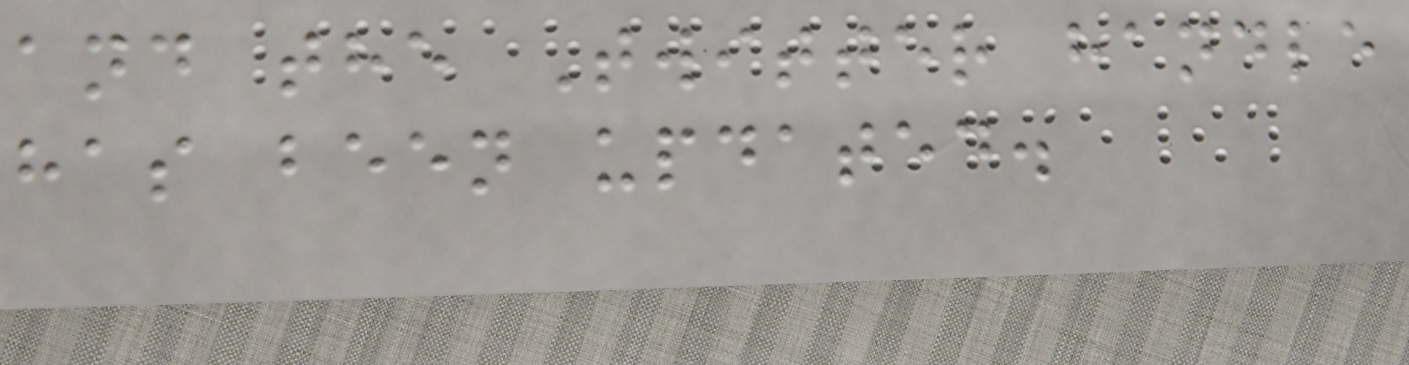and the Twitter handle
has been updated.
